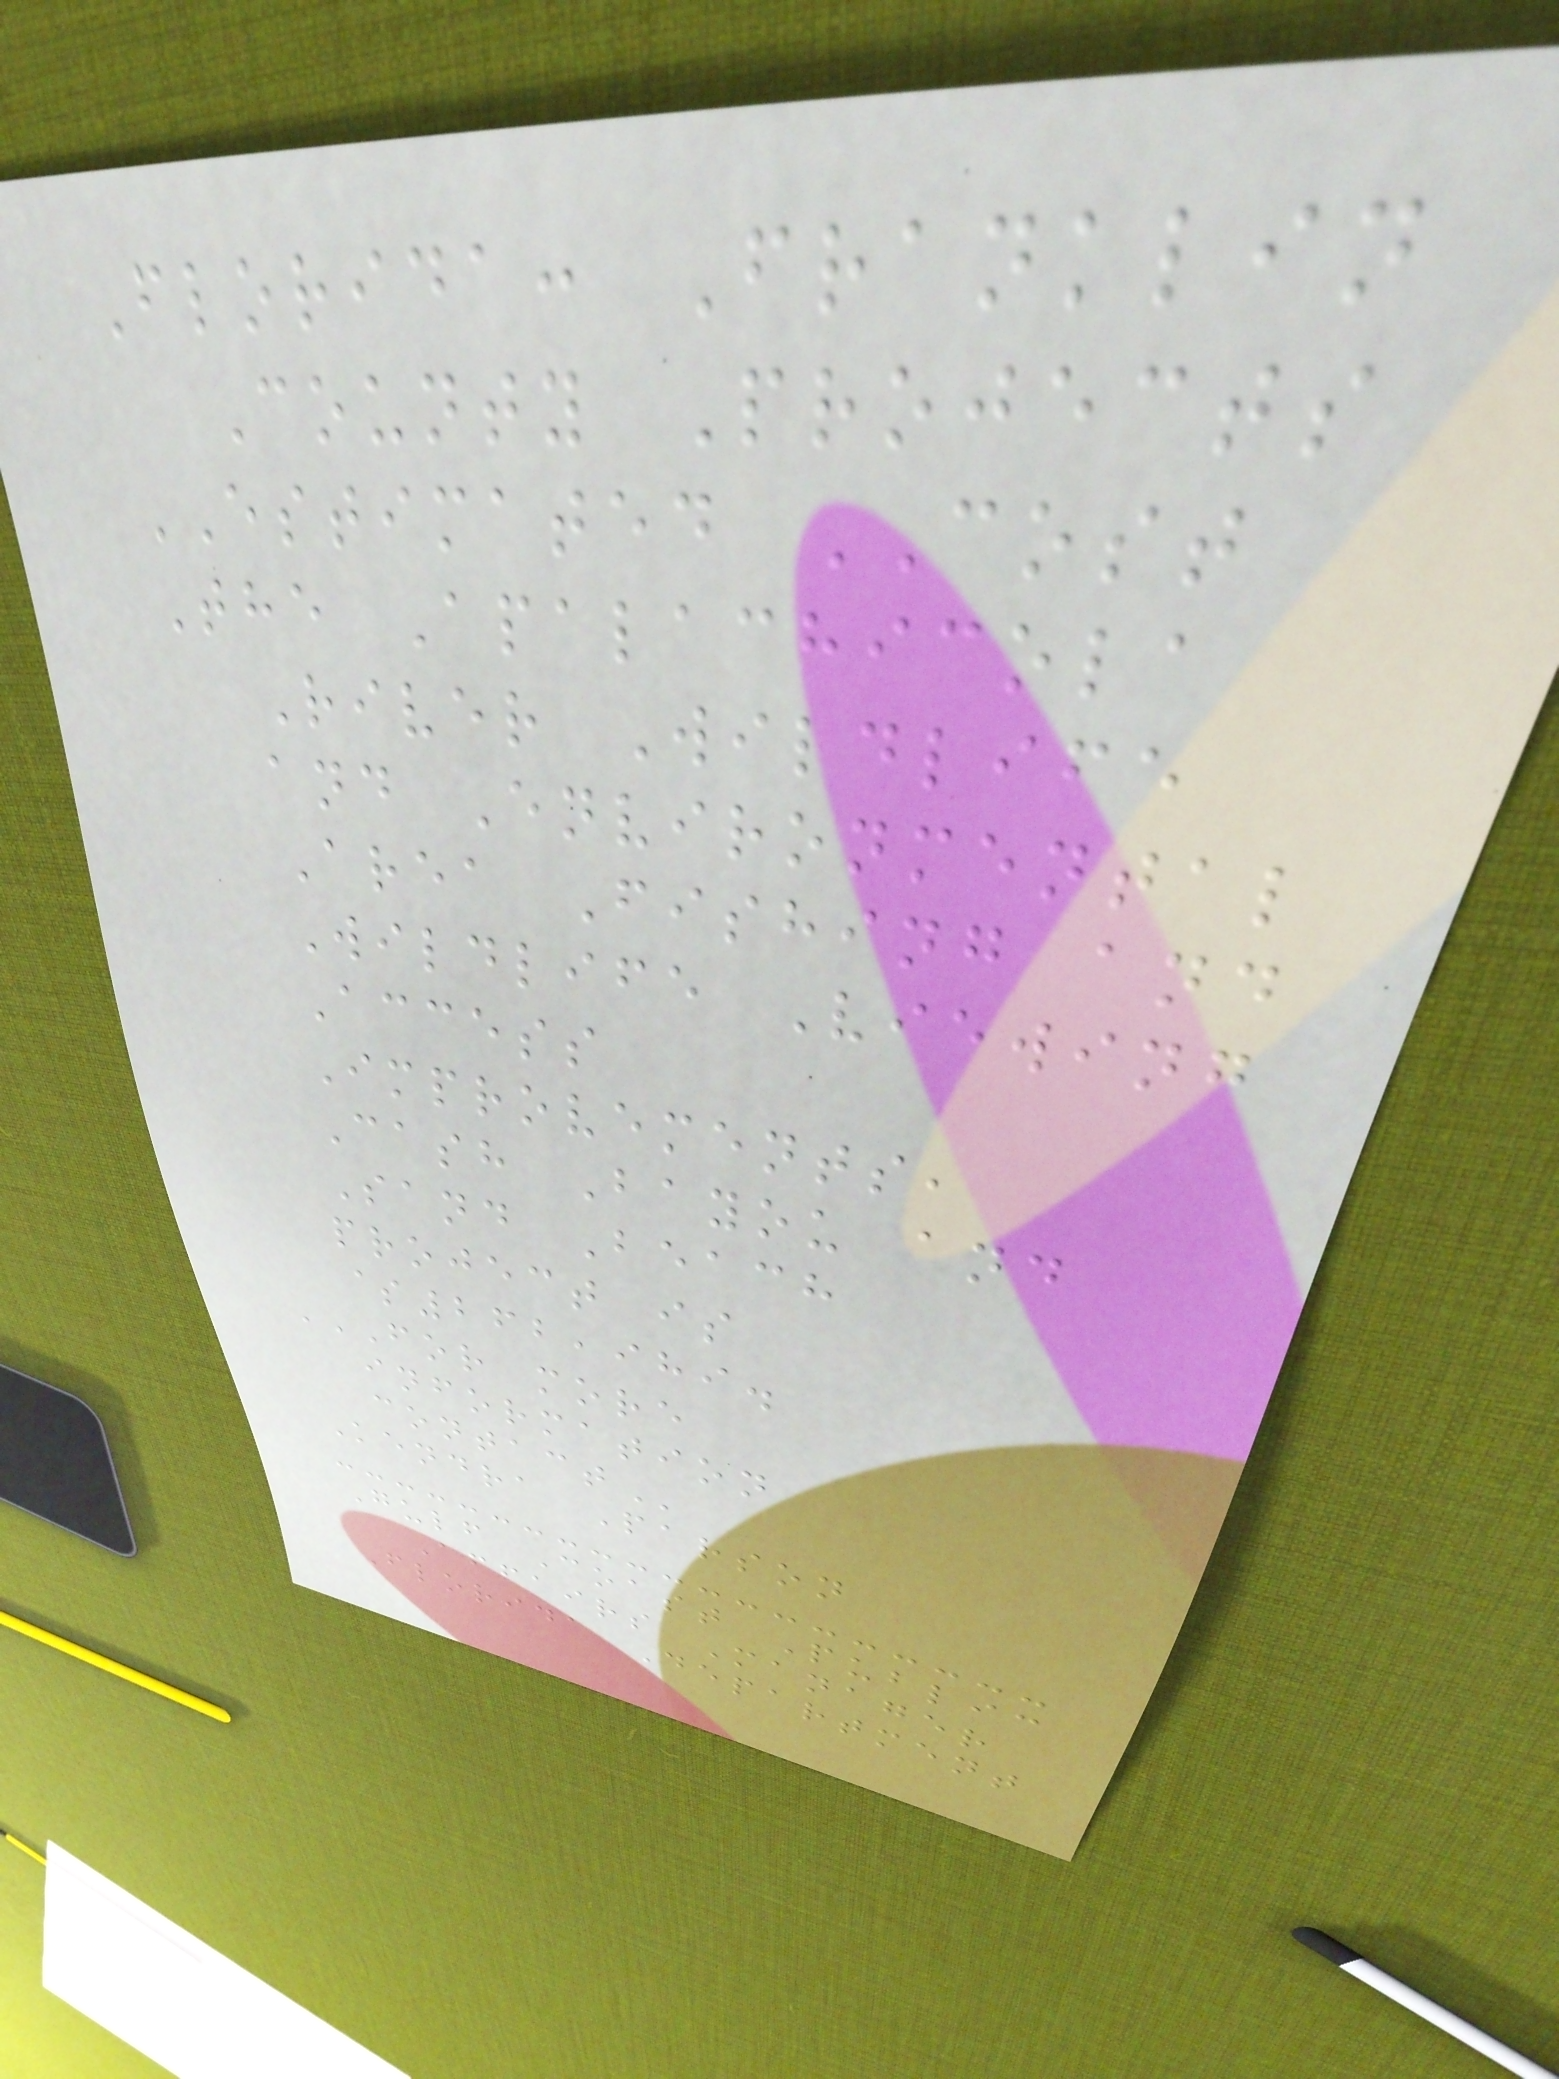Florida: Franklin
County Projects
ESTIMATED COST
The Apalachicola
River Wildlife
and Environmental
Area Fishing and
Wildlife Viewing
Access
Improvements,
Cash Bayou and
Sand Beach
project is
$262,989.
FOR MORE
INFORMATION
CONTACT
Kendra Parson
Gulf Coast Public
Affairs Manager
Florida Department
